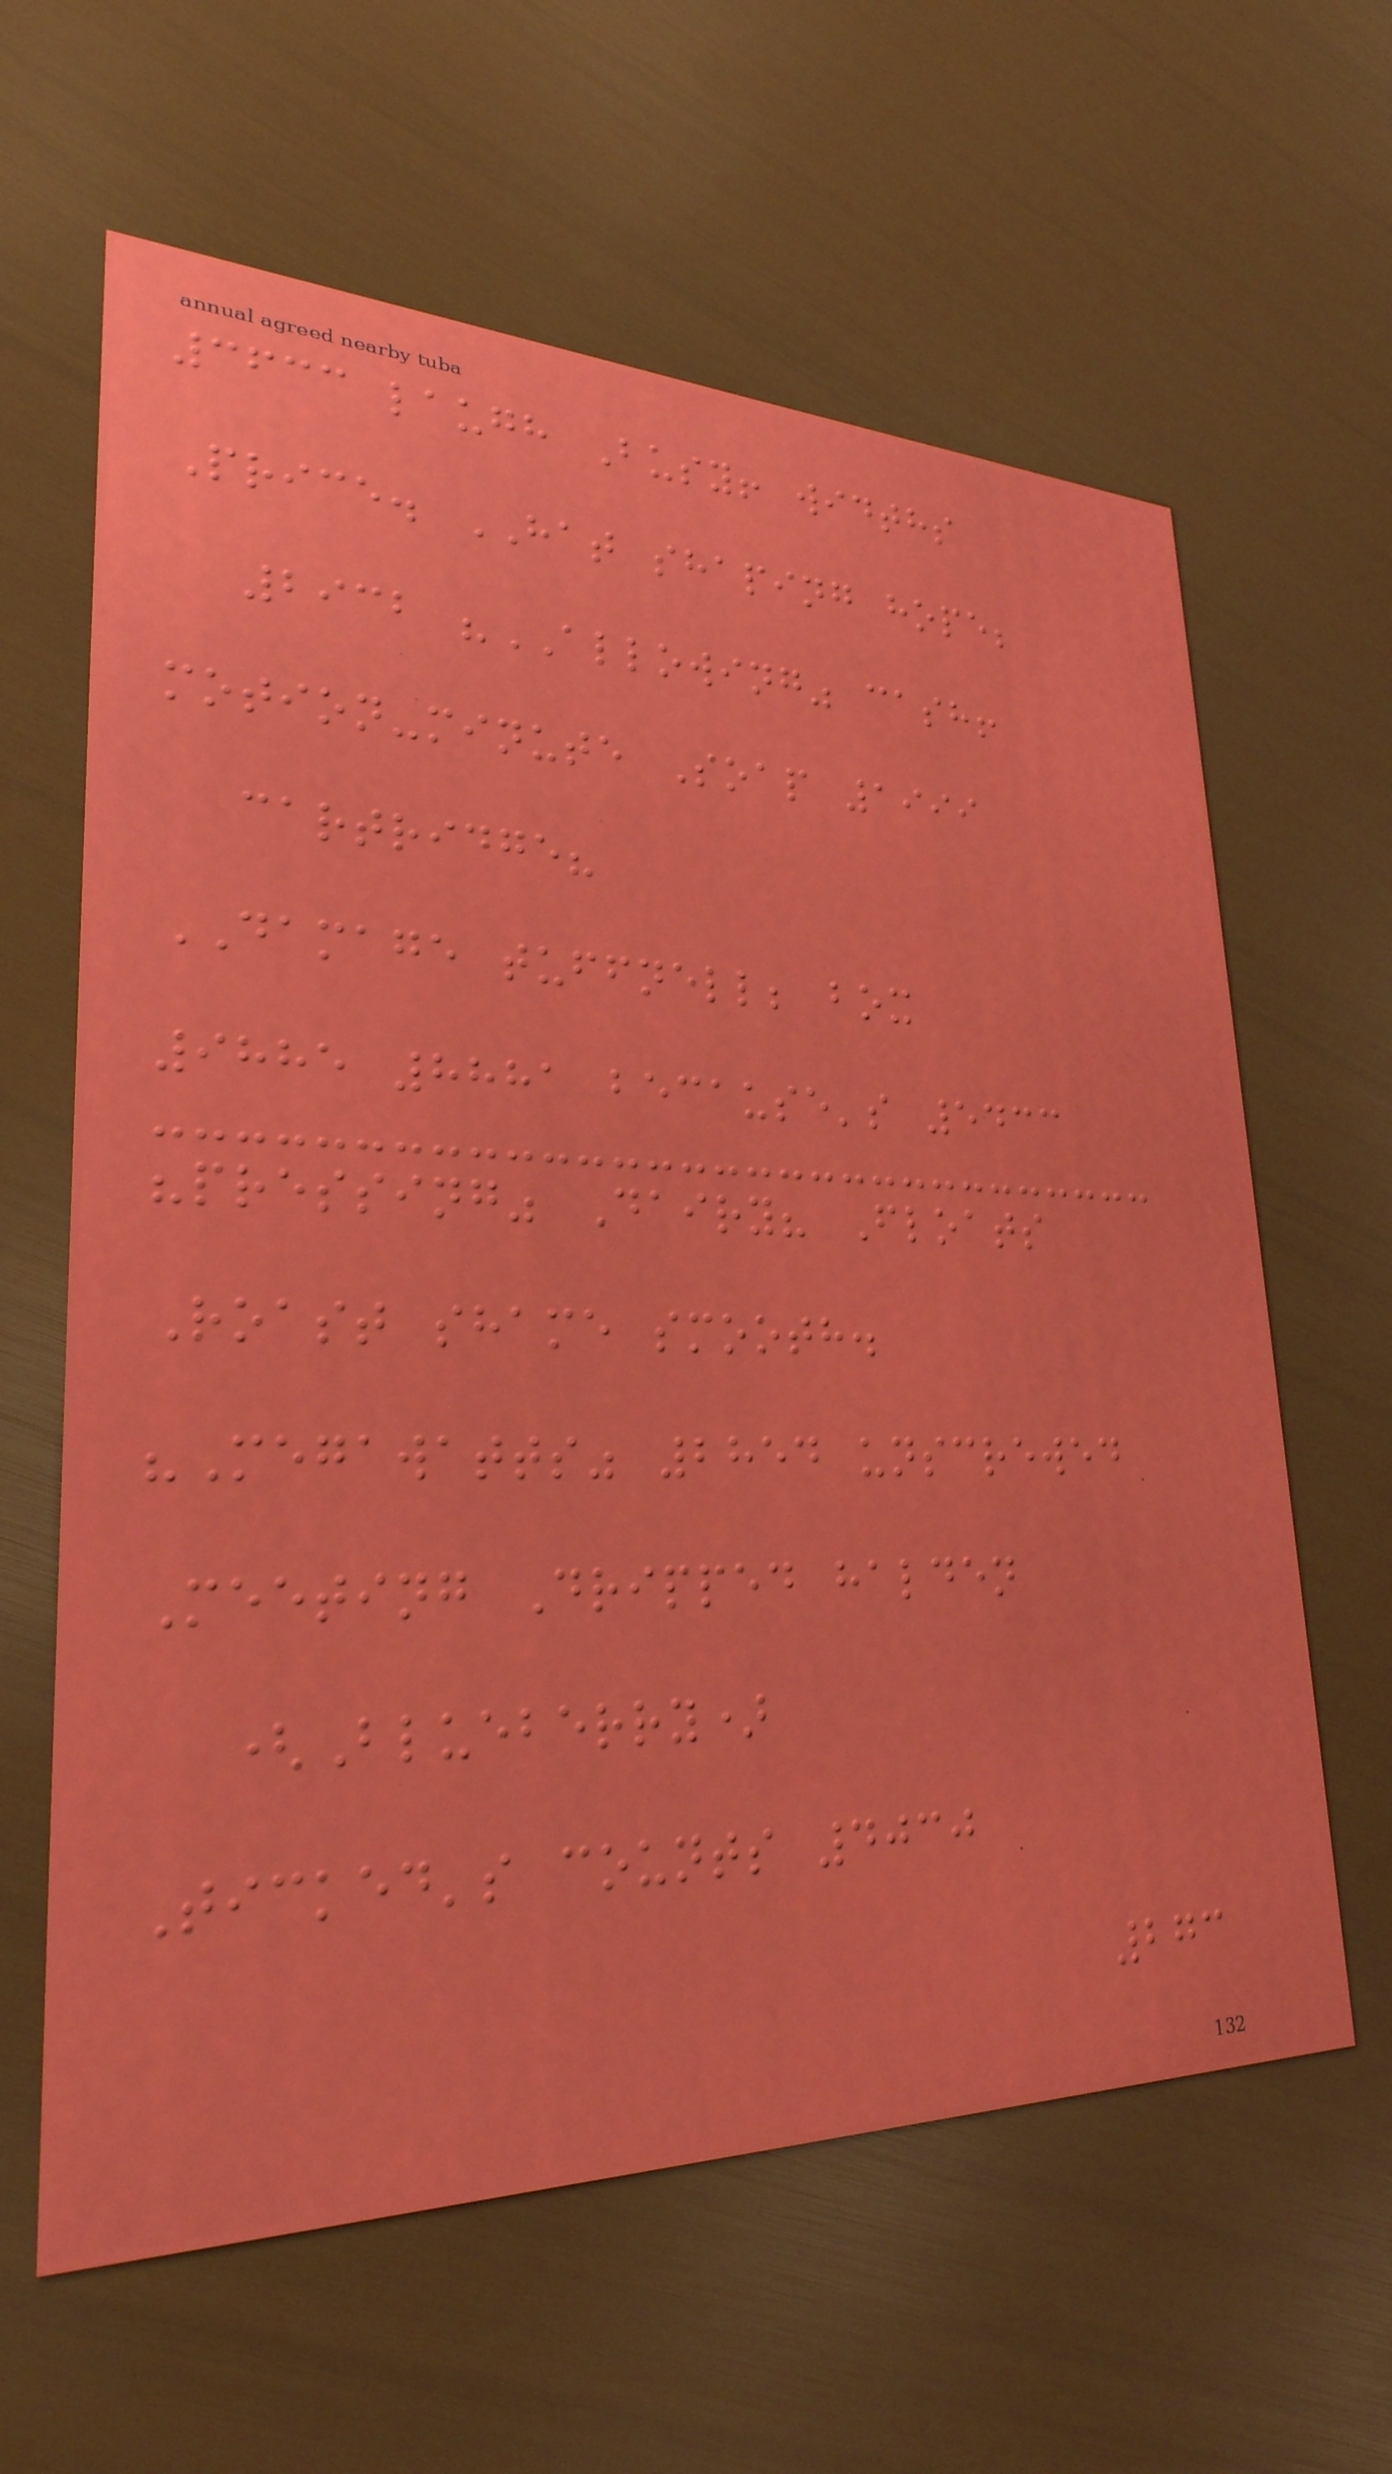3633 laugh Busy! widths
Price. HAT shaping hope;
2932 "ALLOWING" cash!
motion-minute Soap 1999
cartridge?
DAMAGE tuffnell; box
9885 8881 because's 5433
"pressing" Dairy? Floats
Roast shame smooth.
"Megawatts" 2854 unscrewed
Meeting Dripped halden
(Blueberry)
Ticked's counts 4030
273
